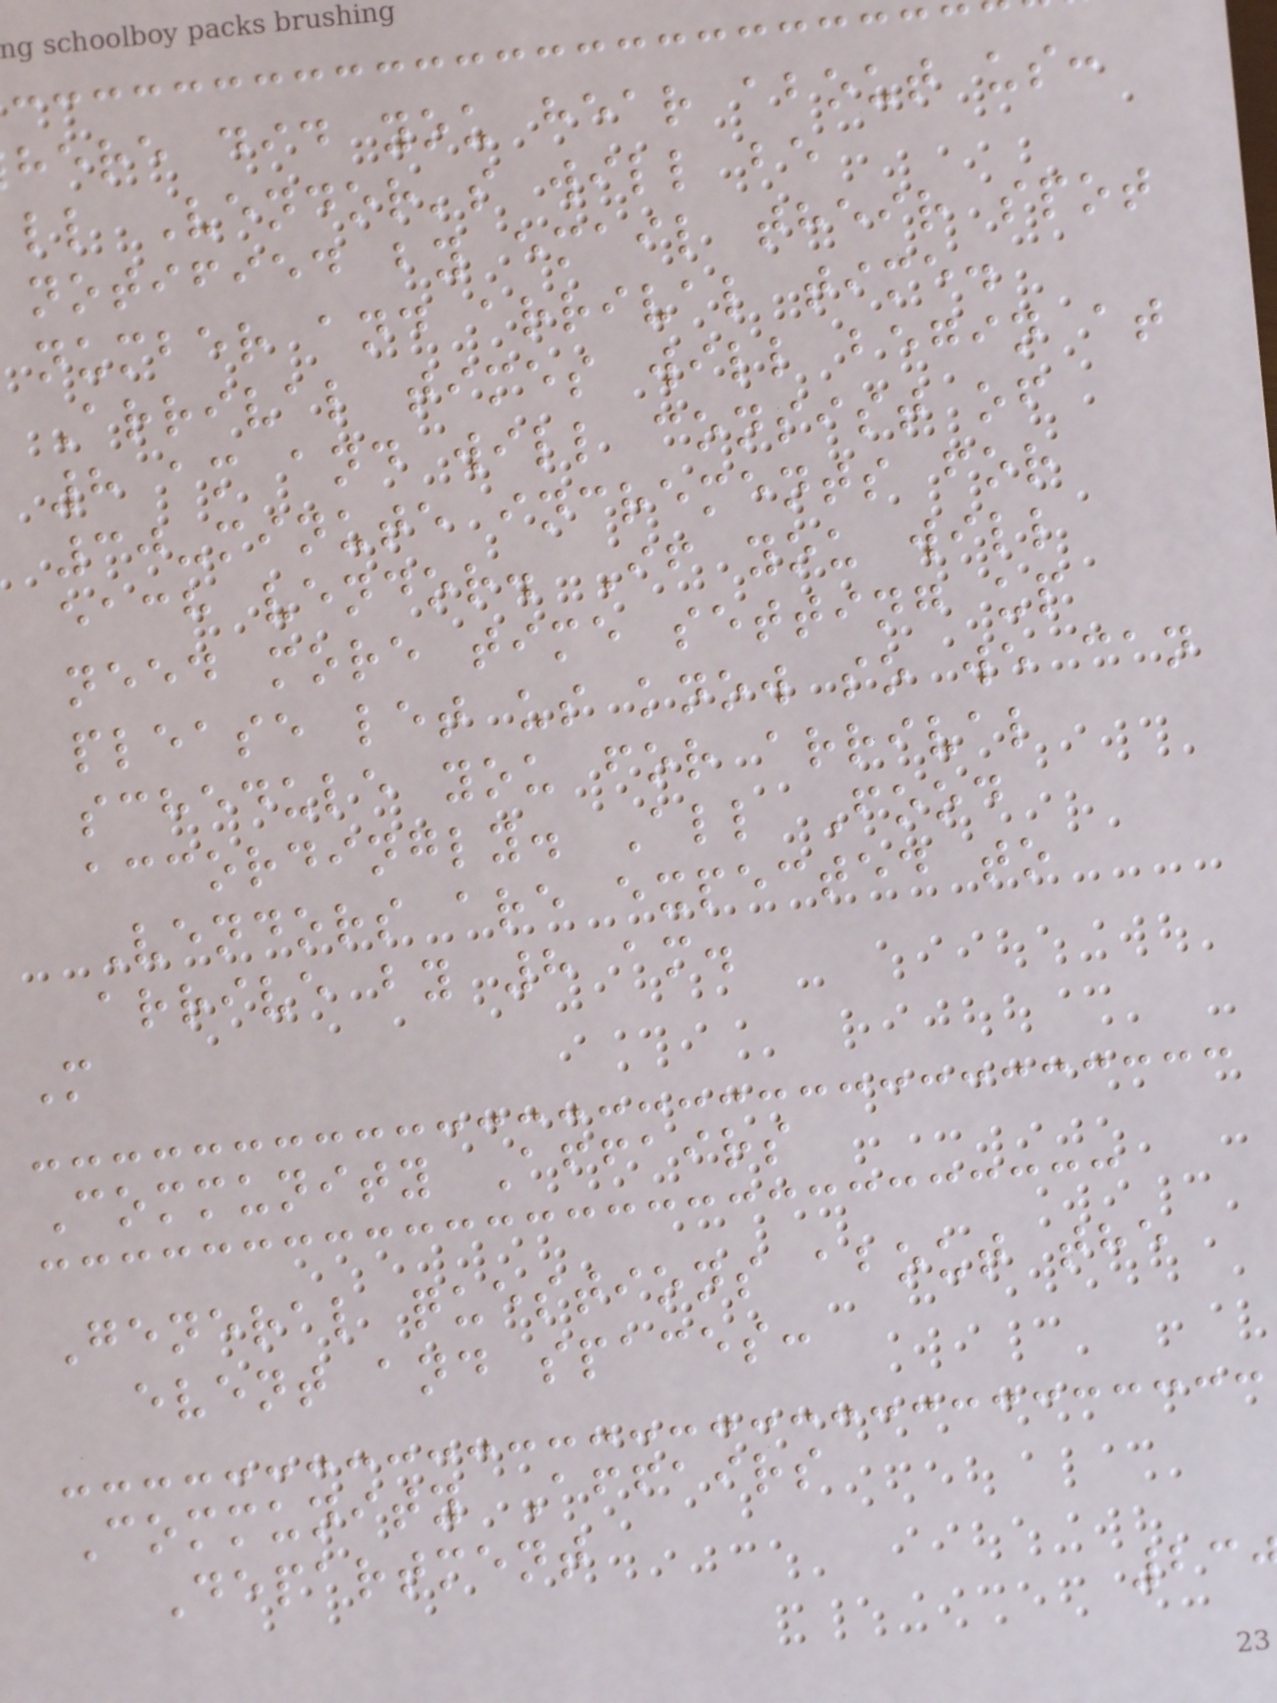here did you hear about us:
ll Vendor's will be
notified by email their spot
number and arrival time.
Arrival times will begin at
8 am and will consist of
30-minute increments for
each vendor. If you will
need more time setting up
please let us know so we can
schedule you for arrival
accordingly. All Food
Vendors are expected to
arrive by 8 am.
M
Community Affairs
General questions about the
event and spaces:
Community Affairs
Department
